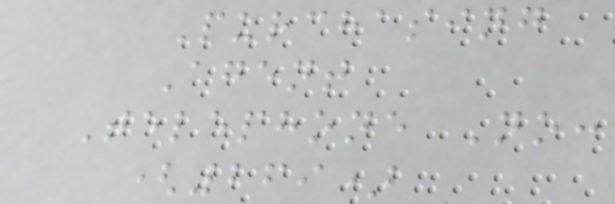Purchasing
Agent
Telephone No:
(269)
